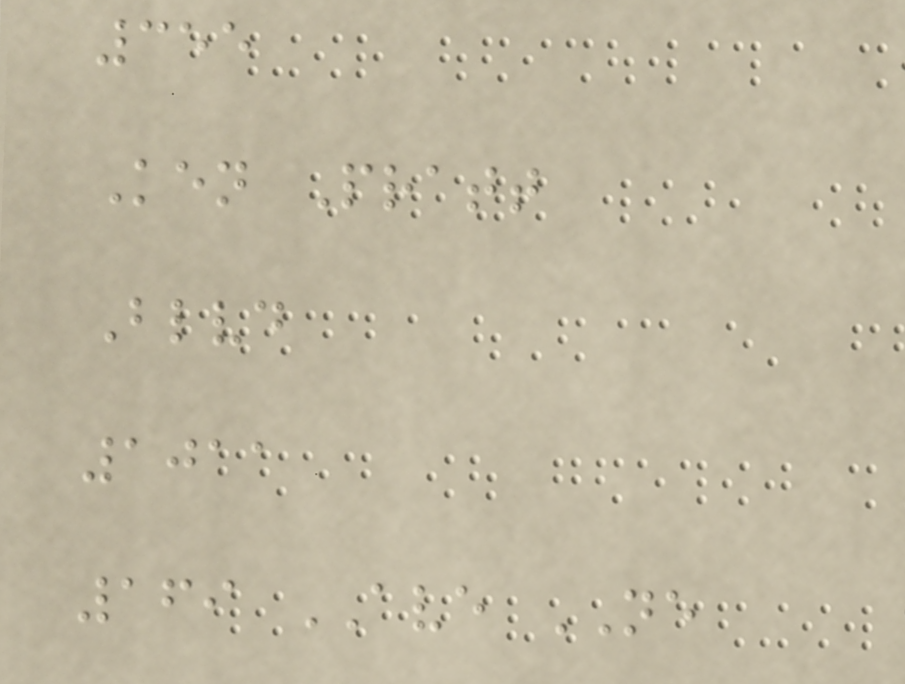355
Ken Pratt
Blvd
1011
169 AVE NE
